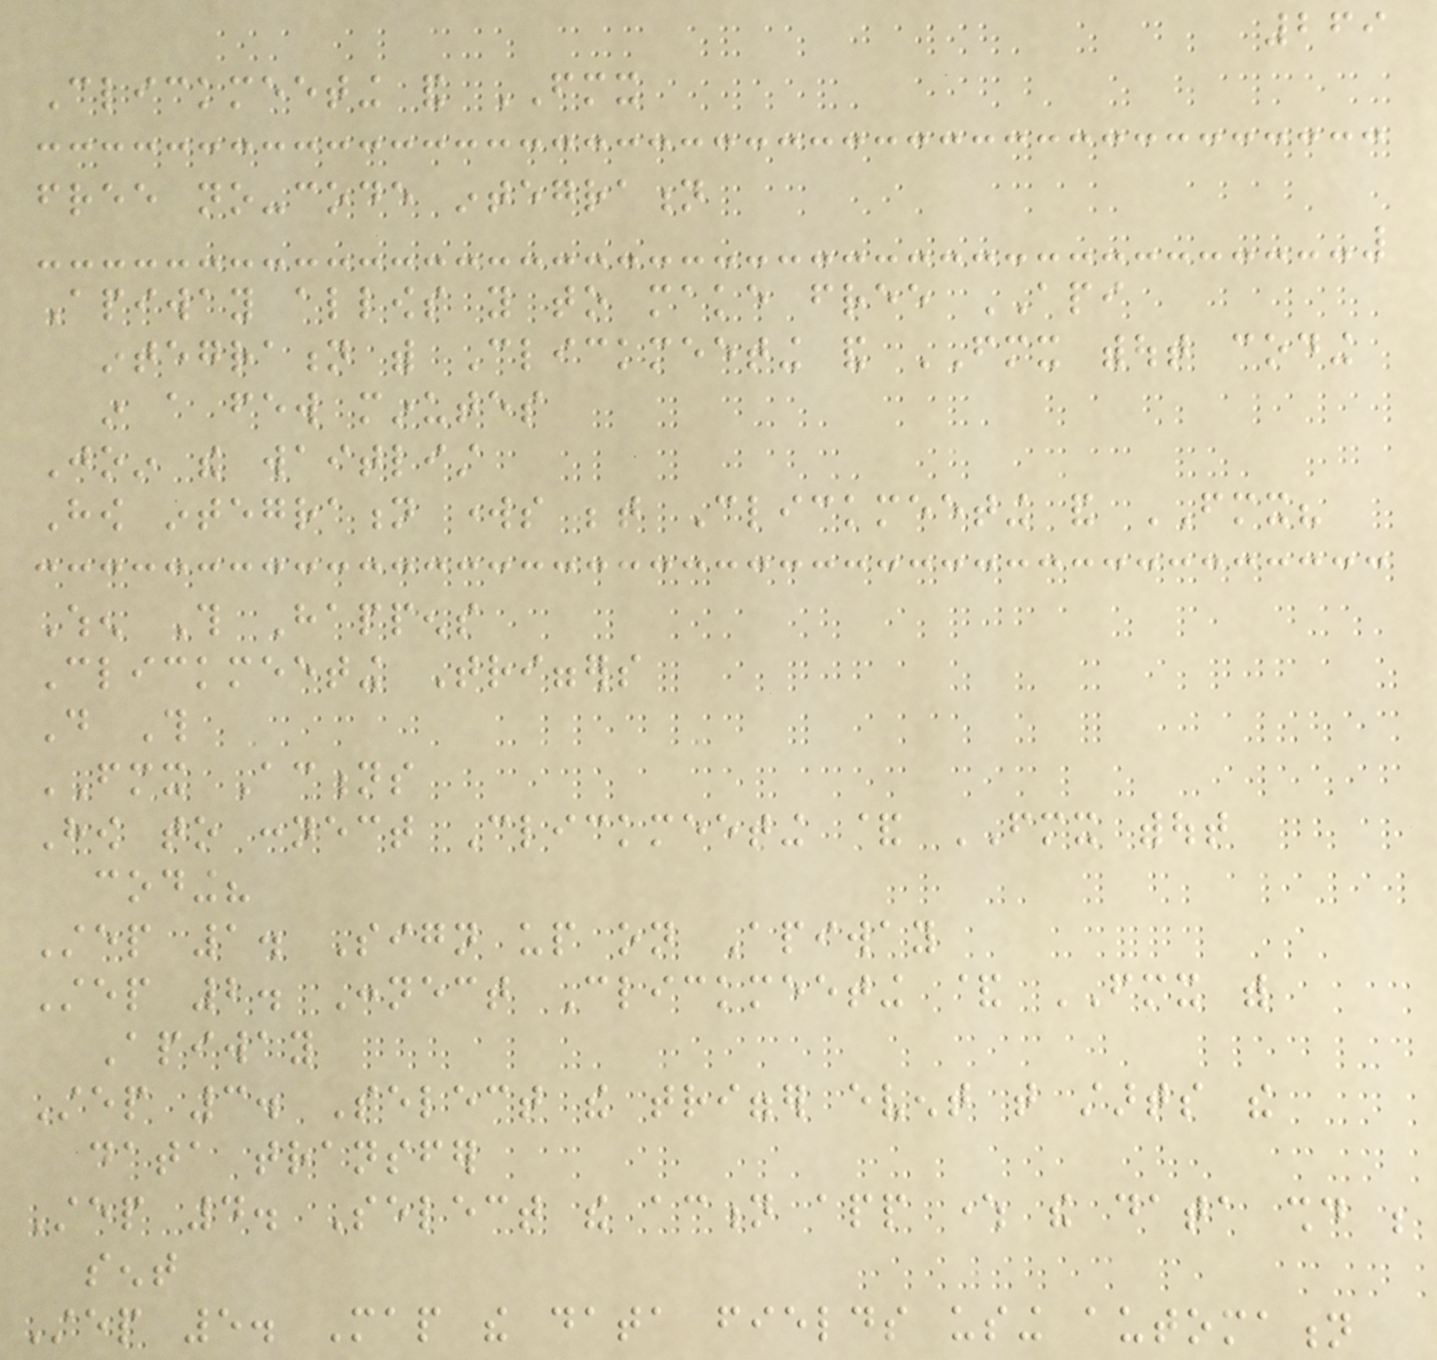269
Clickmeeting and FMX
free no-code integration
Apiway allows you to make free API
integration with Clickmeeting and FMX without coding
in a few minutes
Join the waitlist
How integration works between Clickmeeting and FMX?
When This Happens
Clickmeeting Triggers
Do This
FMX Actions
How to connect Clickmeeting & FMX without
coding?
Step 1. Sign up on Apiway
Step 2. Connect Clickmeeting & FMX with
Apiway
Step 3. Select the trigger event that starts the
data transfer
Step 4. Select the action app where the data should be
sent
Step 5. Map the data fields using automation
